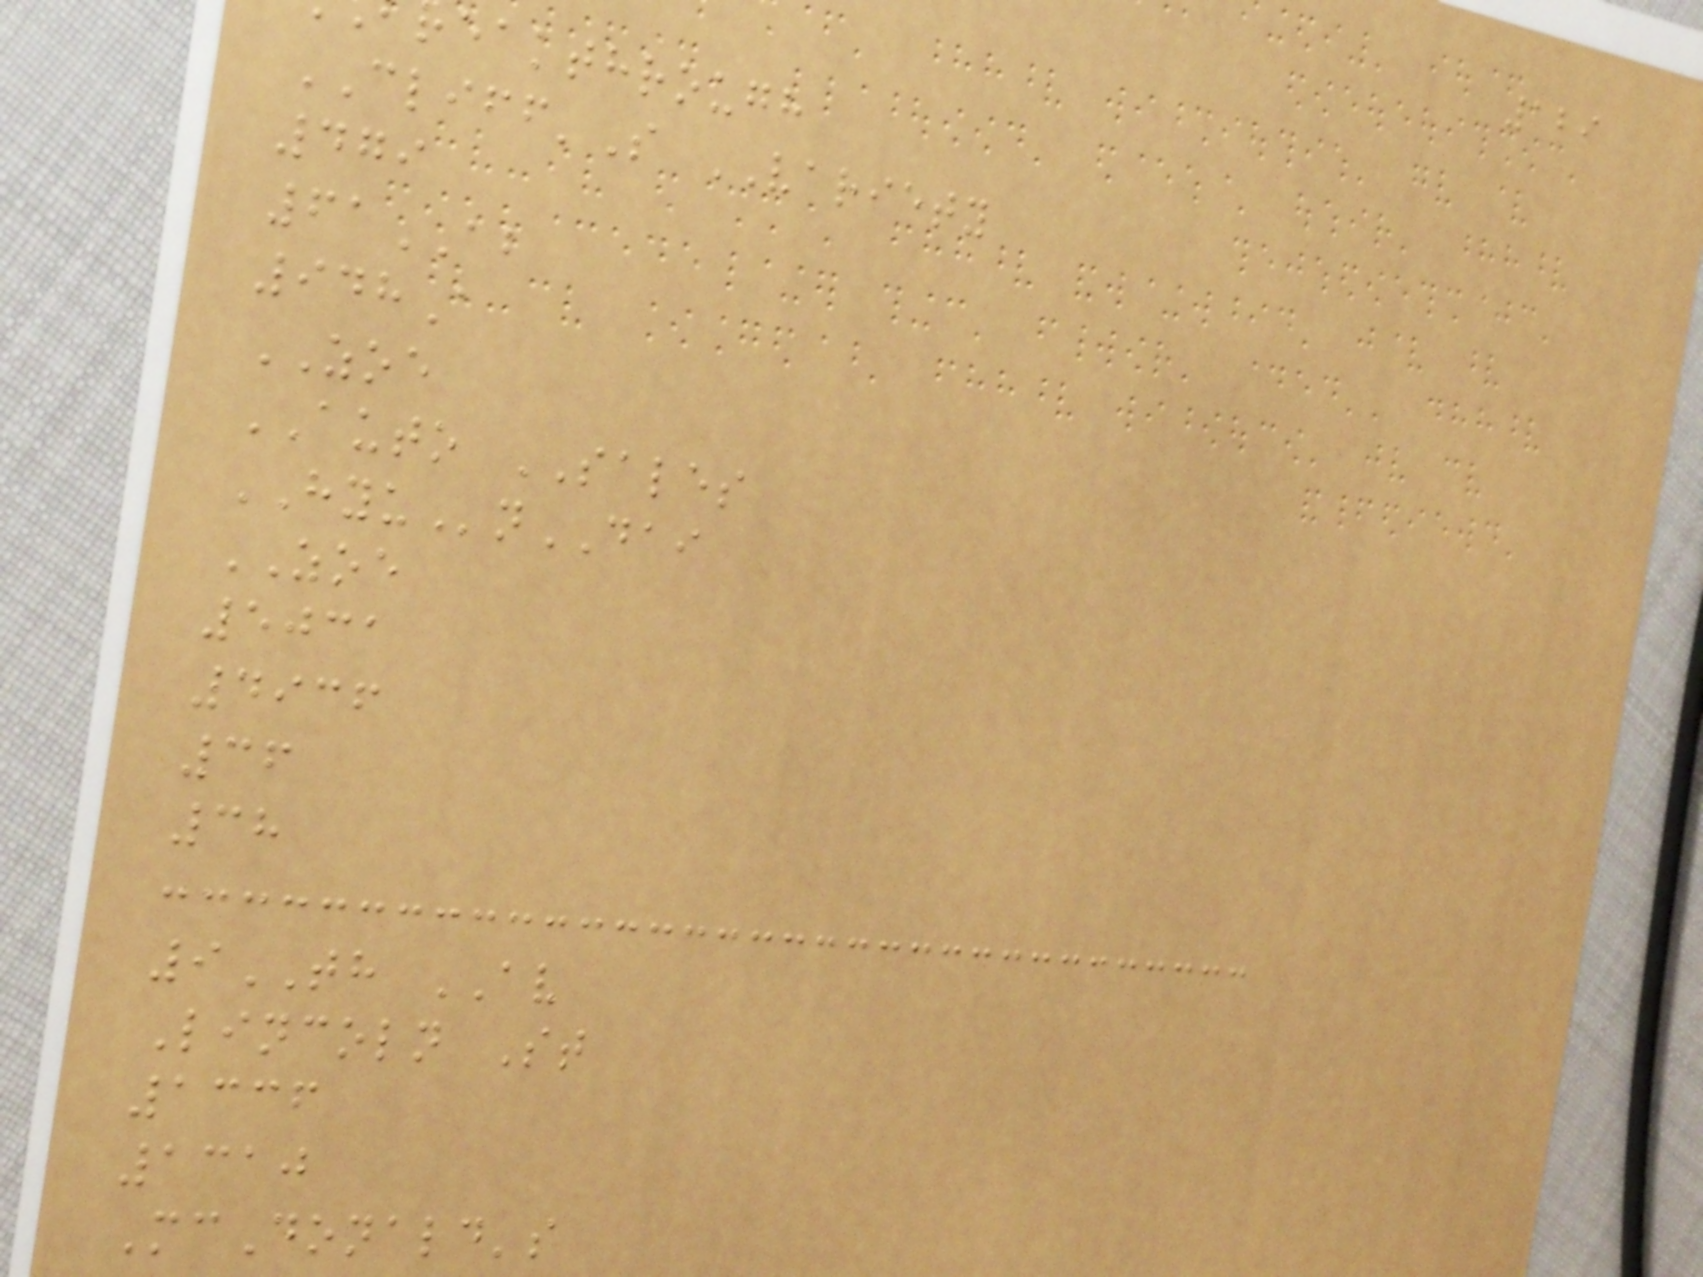129
eakthrough
CLIFF'S VARIETY
479
61AB
948A
ZOE
AUTO SALES
HYUnDAI
ZOE
5031
4936
36
38
9TH AV
Lincoln St
1336
1310
McDonald's
